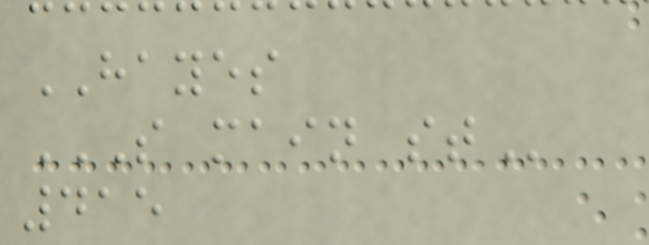HAYES
S MAIN ST
415
